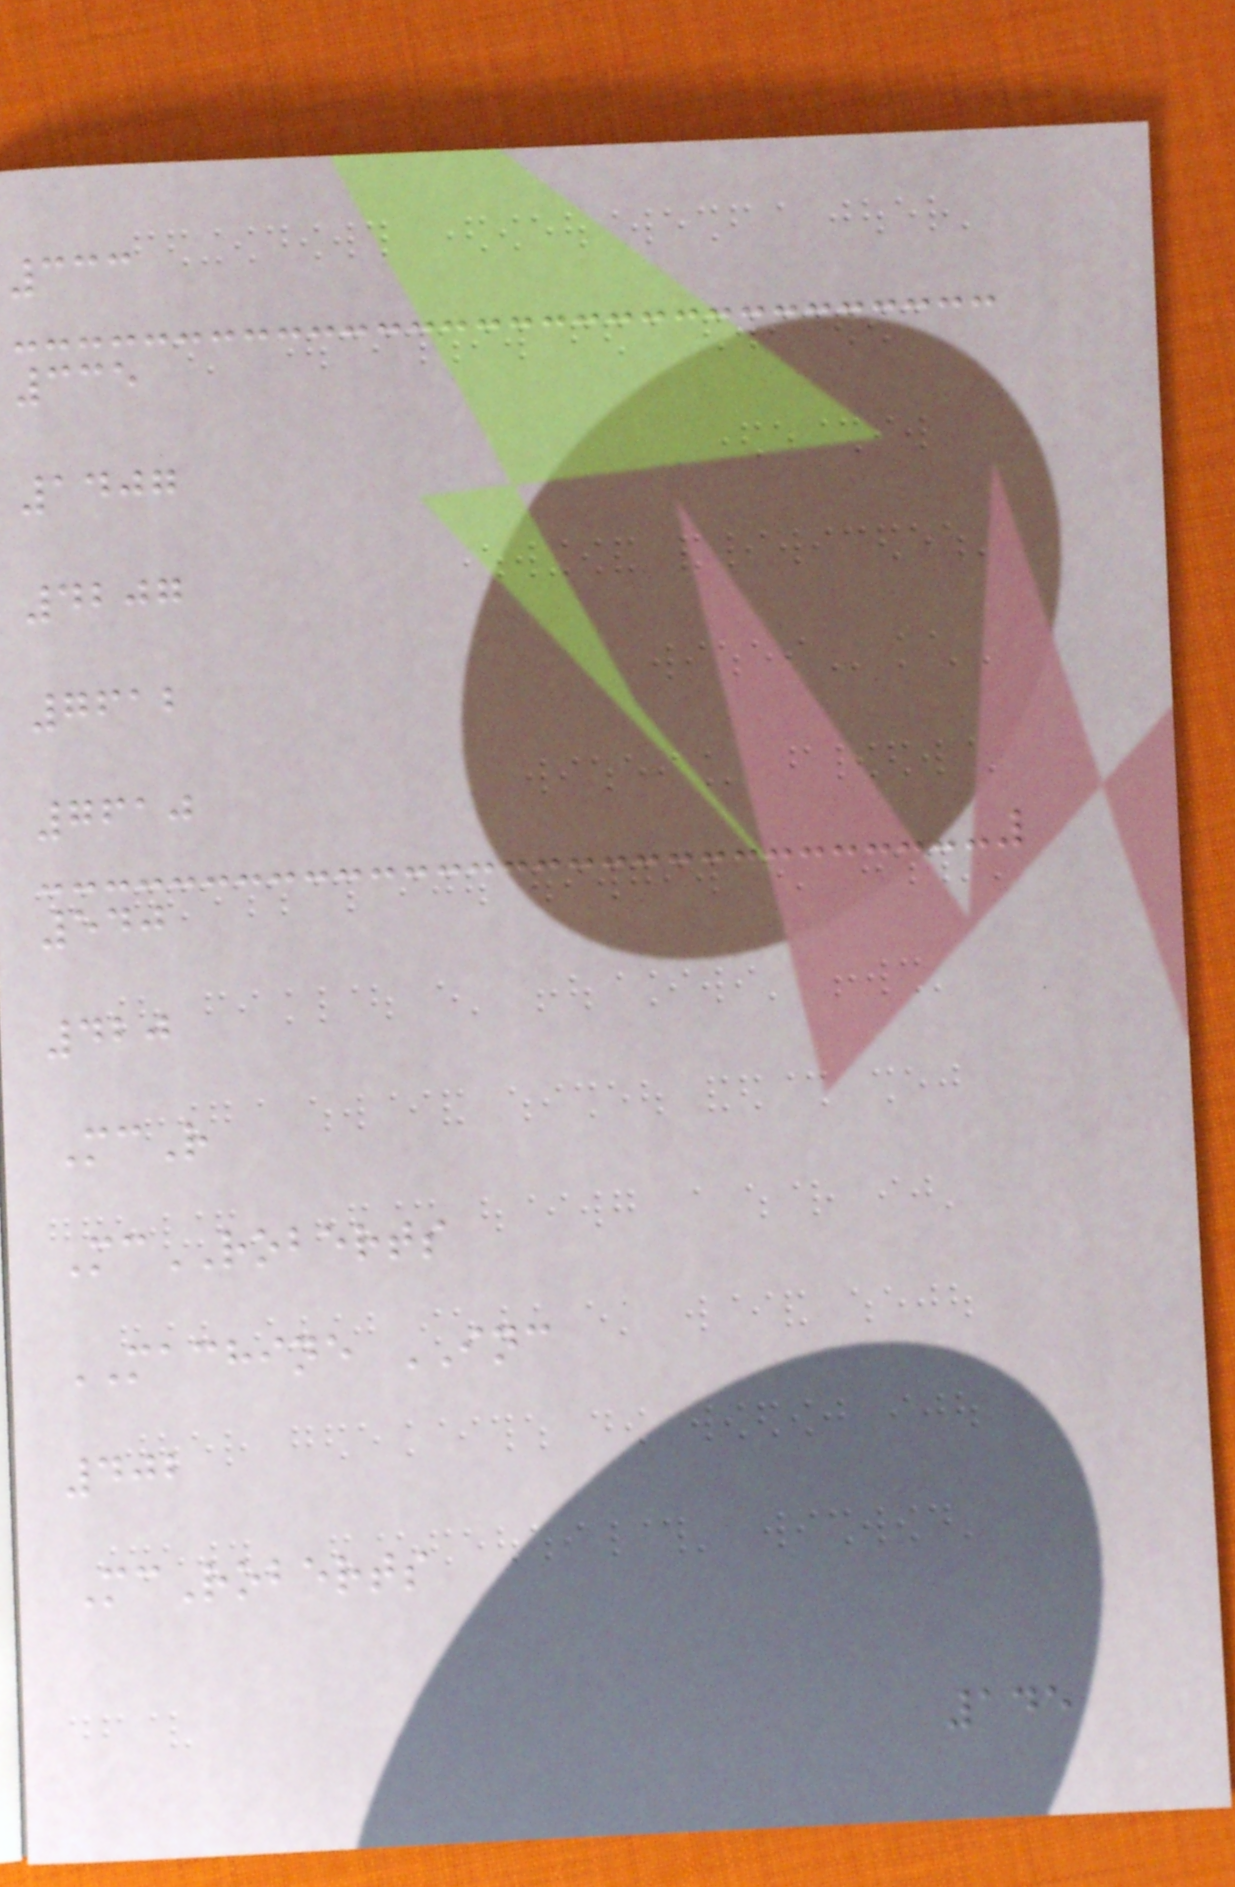333
335
1407
4207
7612
7610
540
420
McR
McROBERTS
MACHINE INC
402
McRoberts
145
